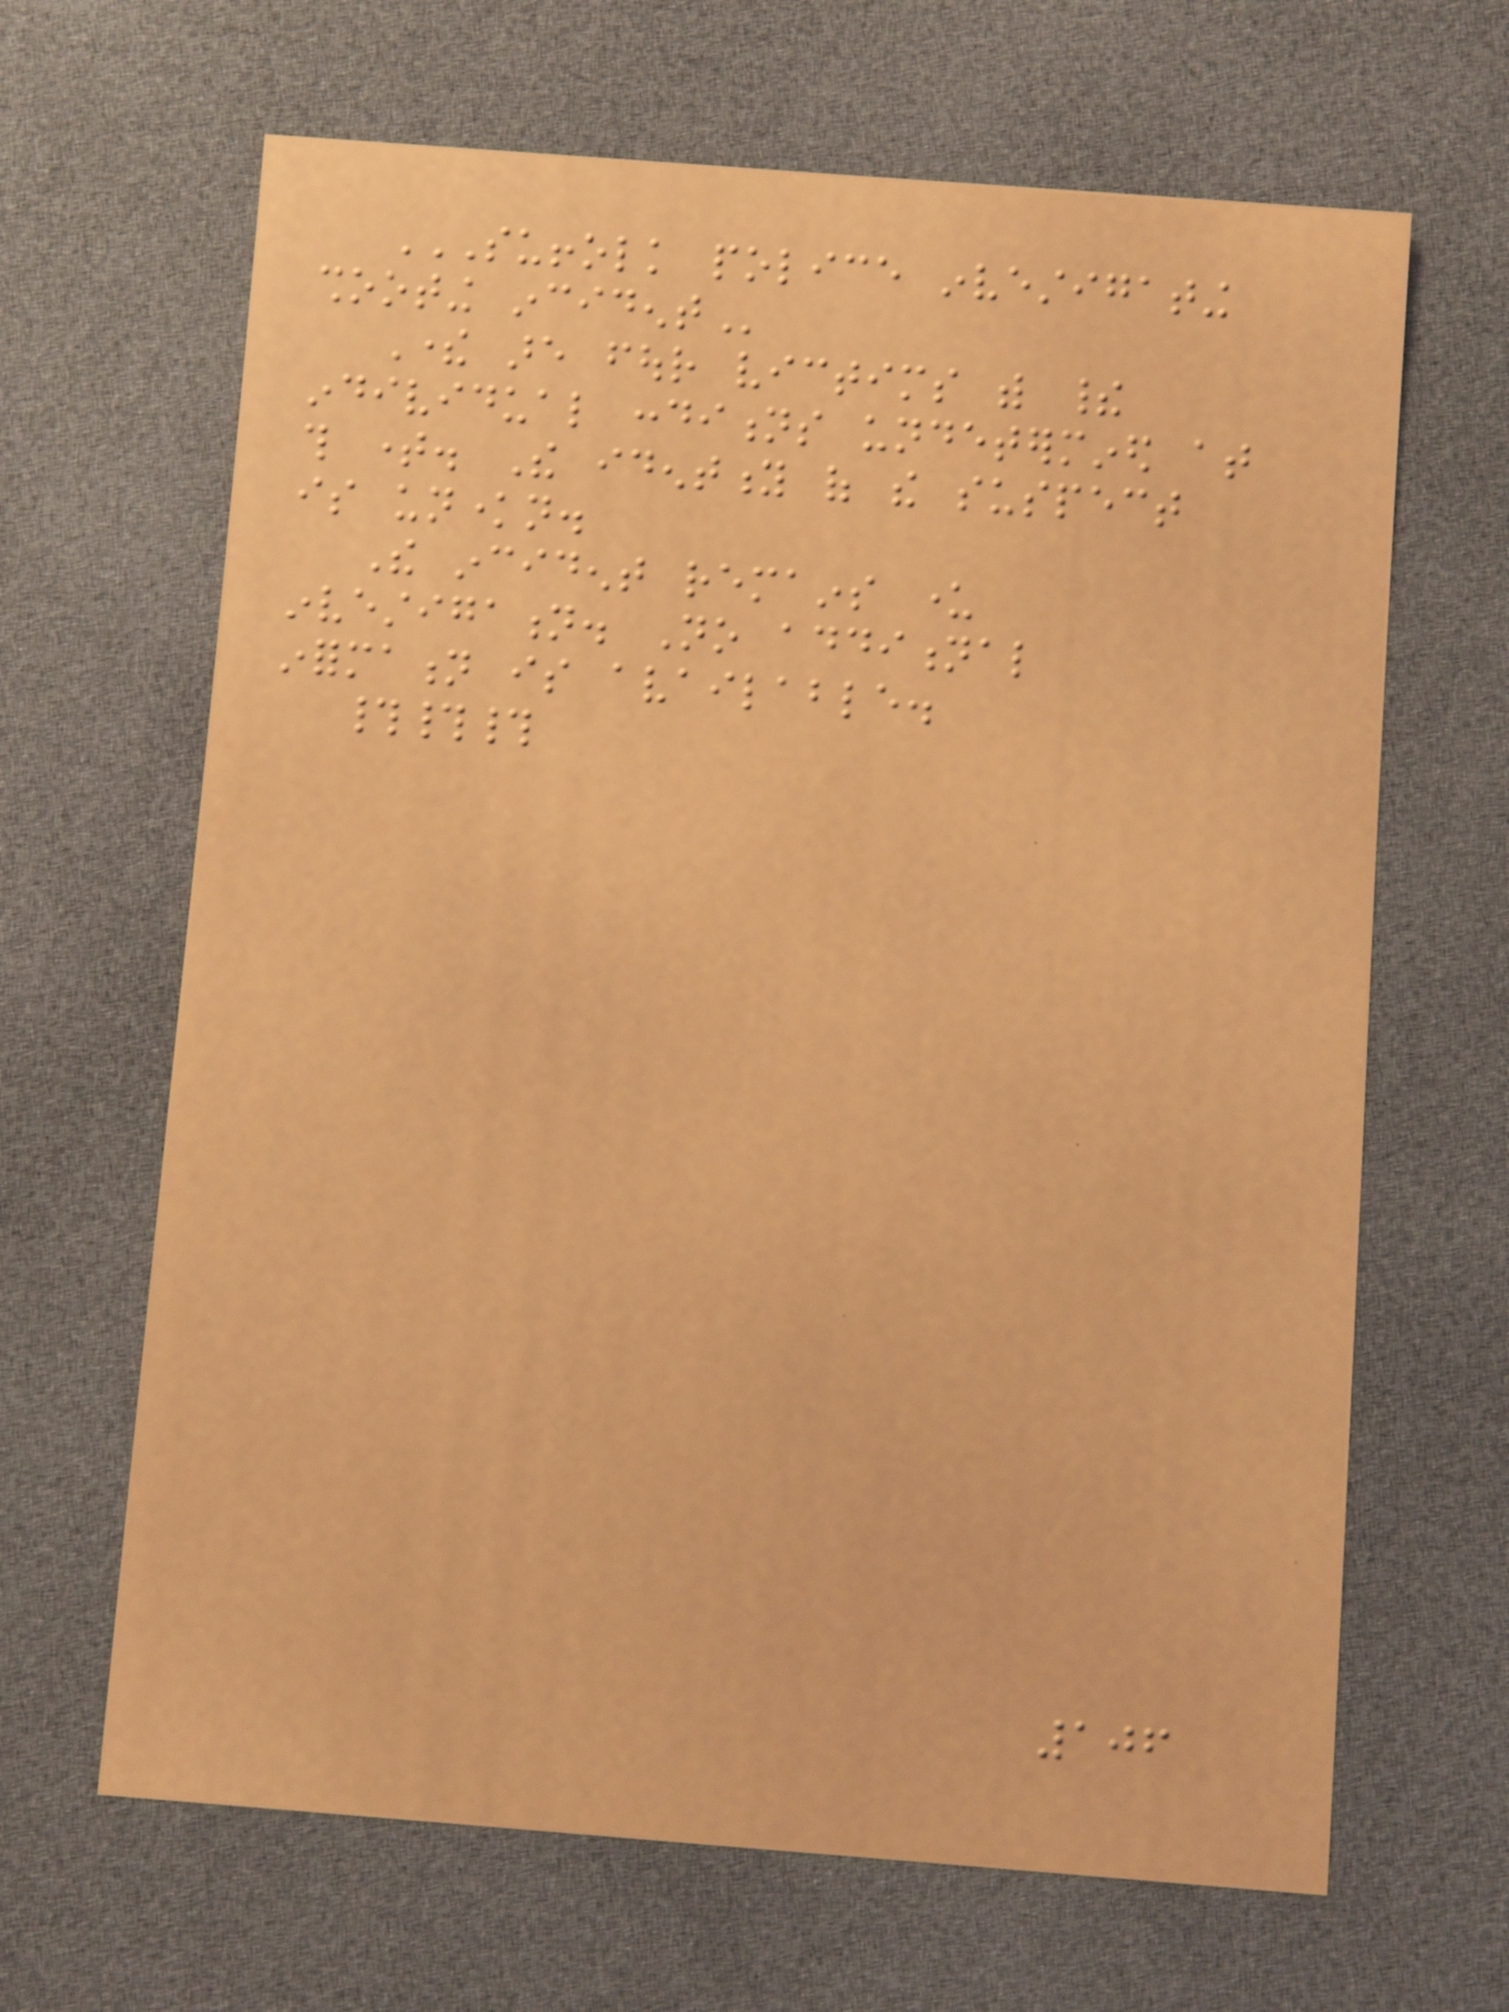SUFFOLK POLICE INVESTIGATING
SHOOTING INCIDENT
There are four victims with their
individual conditions undetermined at
this time. The identity of the suspect
is unknown.
The incident remains under
investigation. No additional
information is available.
###
106
